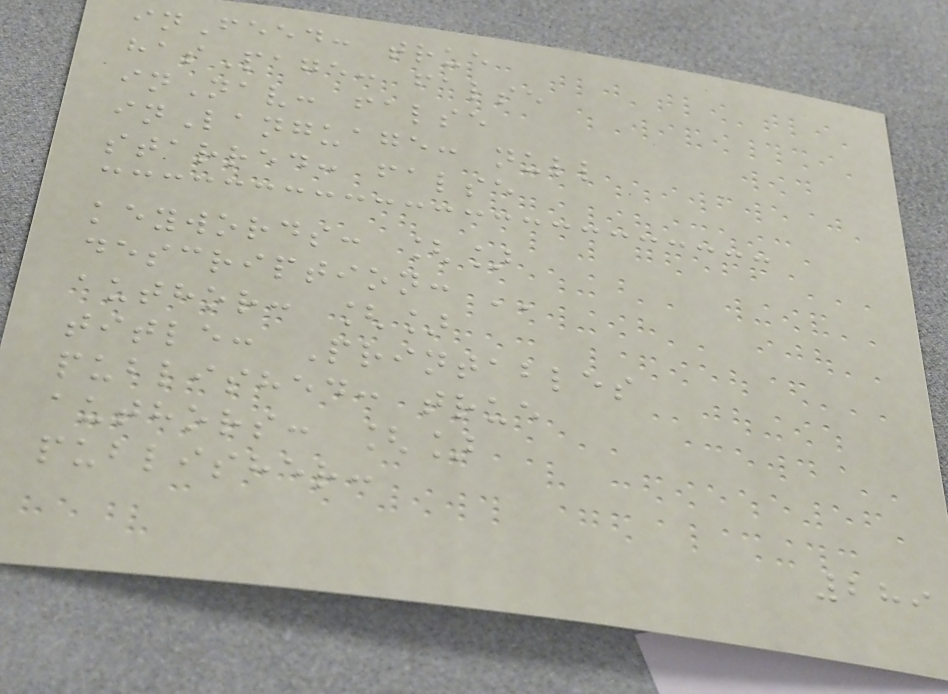inFeed: true
hasPage: false
inNav: false
inLanguage: null
starred: false
keywords: []
description: ''
author: []
title: Printables
published: true
authors: []
publisher:
289
